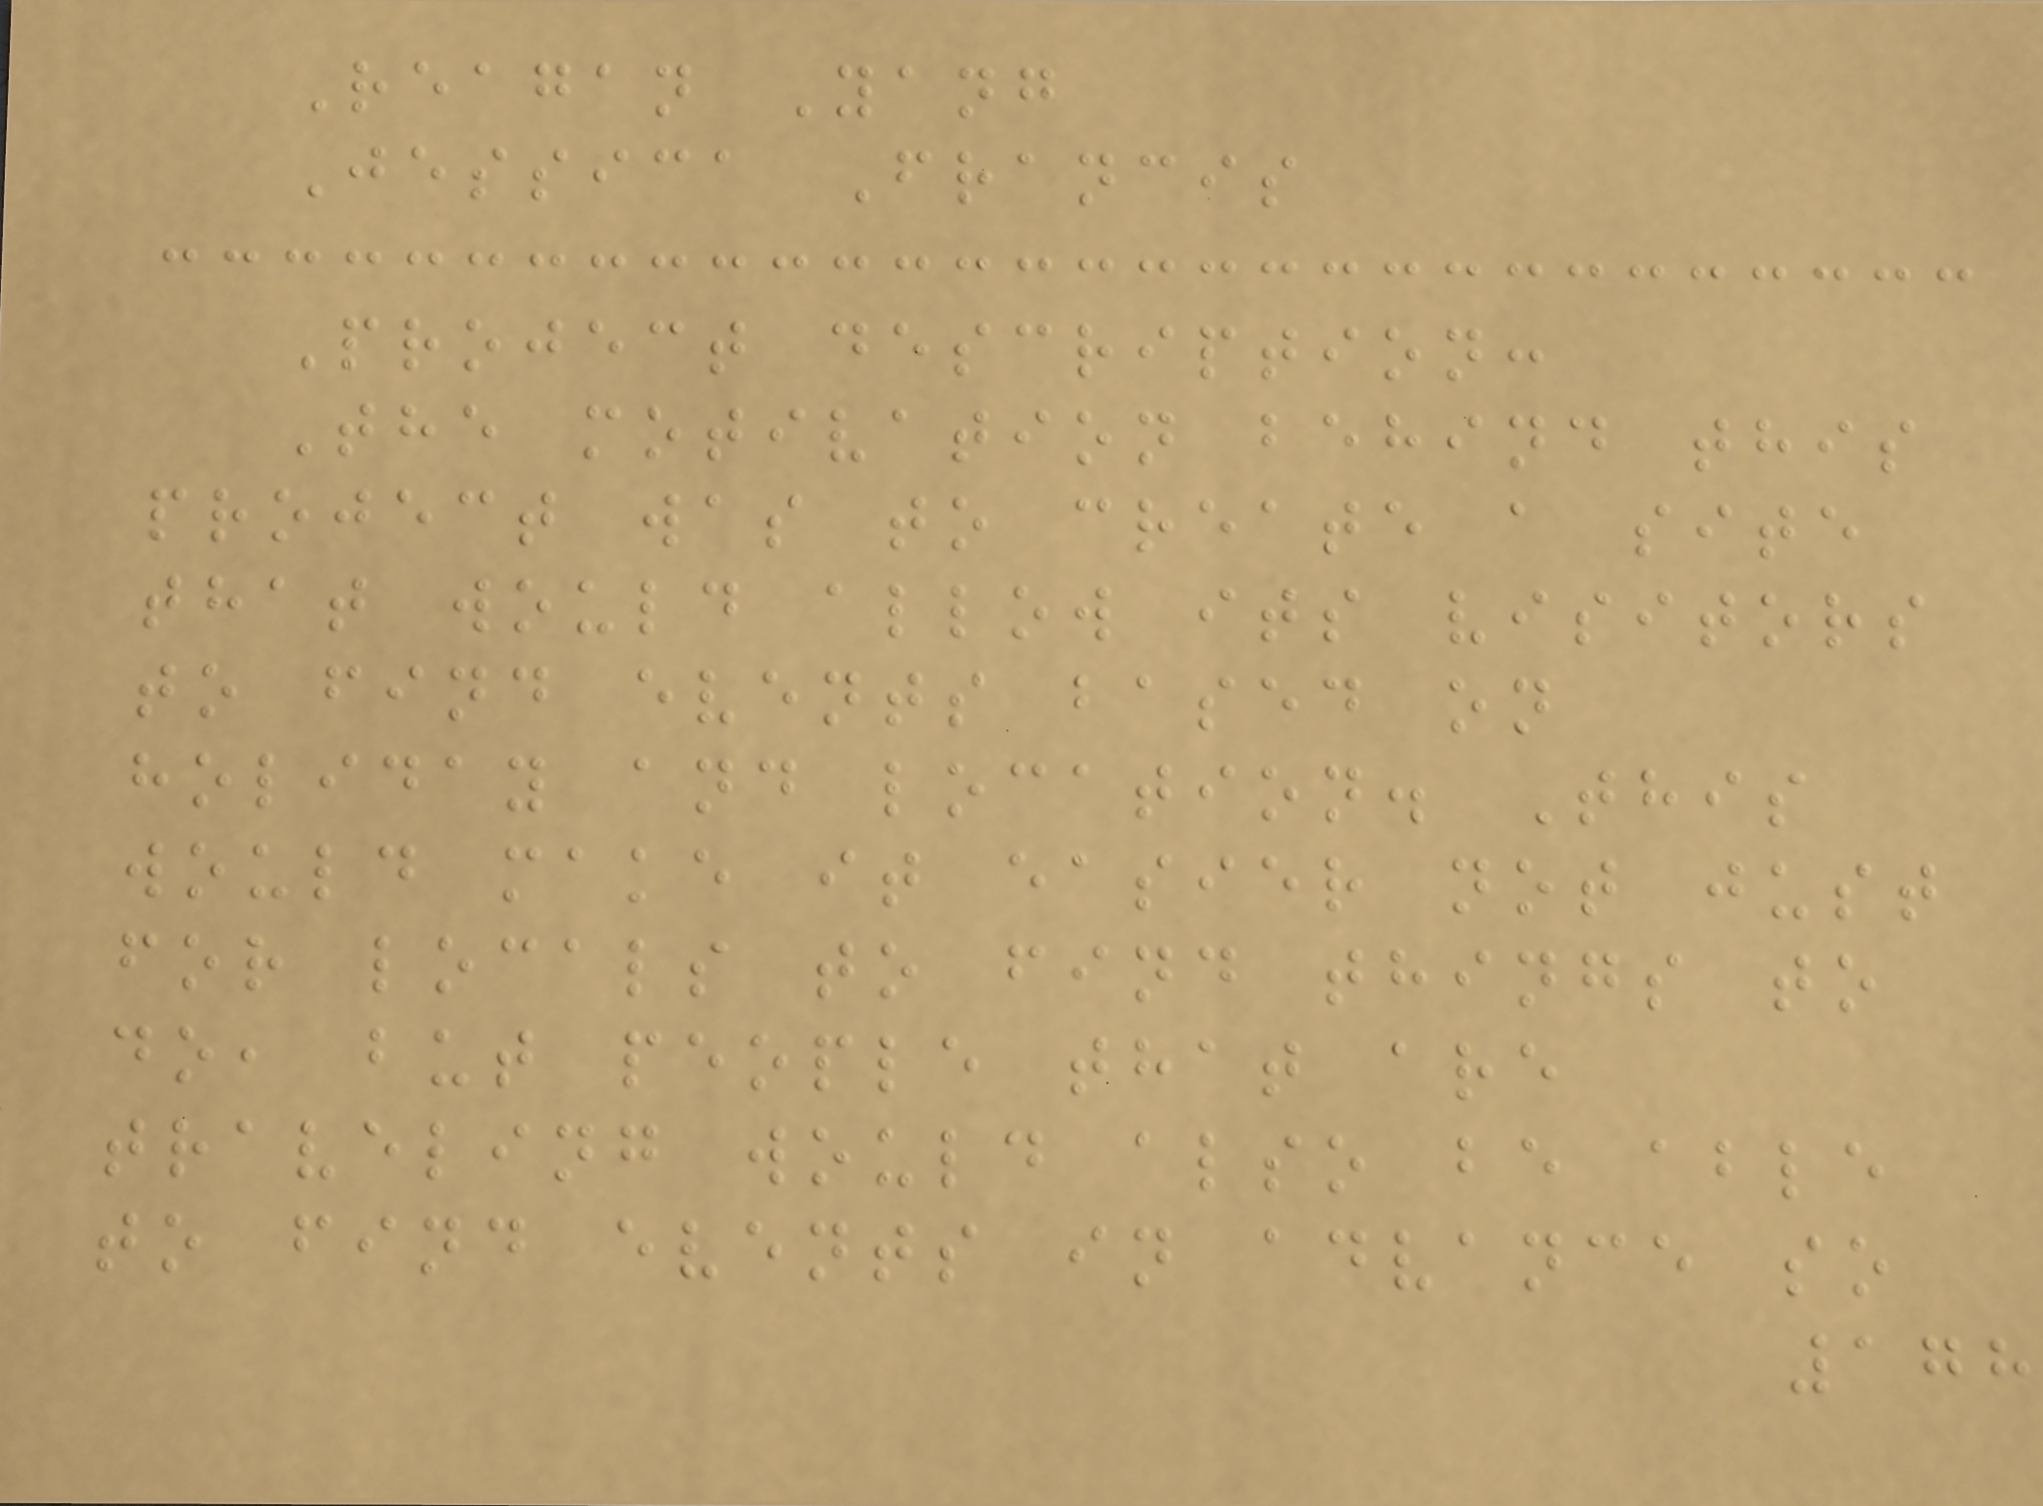Reagan Yang
Jessica Francis
Project description:
The motivation behind this
project was to create a site
that would allow its visitors
to find events based on
holiday and location. This
would make it easier not just
for locals to find things to
do, but people that are
traveling would also be able
to find events in advance so
178
